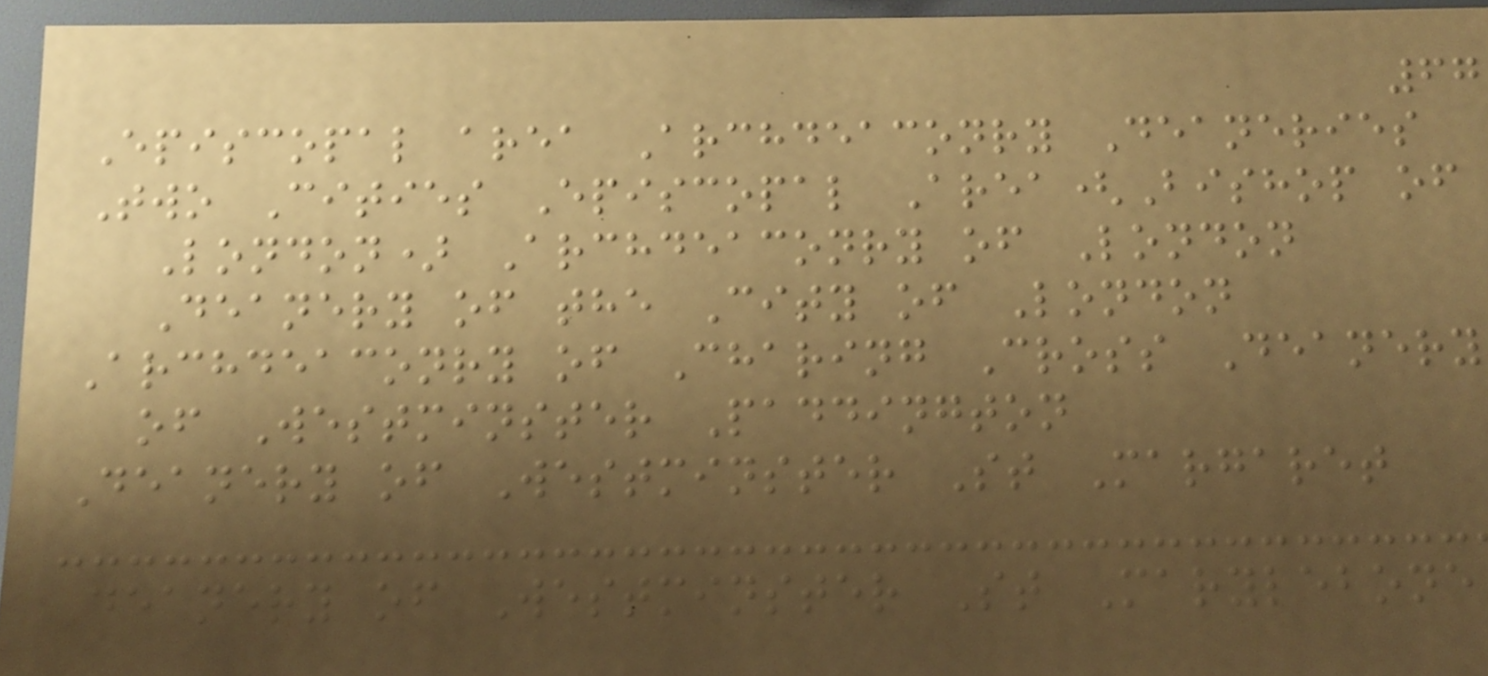67
Episcopal area Archdeaconry Deaneries
Two Cities Episcopal Area(Bishop of
London) Archdeaconry of London
Deanery of the City of London
Archdeaconry of Charing Cross Deanery
of Westminster Paddington
Deanery of Westminster St Margaret
Deanery of Westminster St Marylebone
